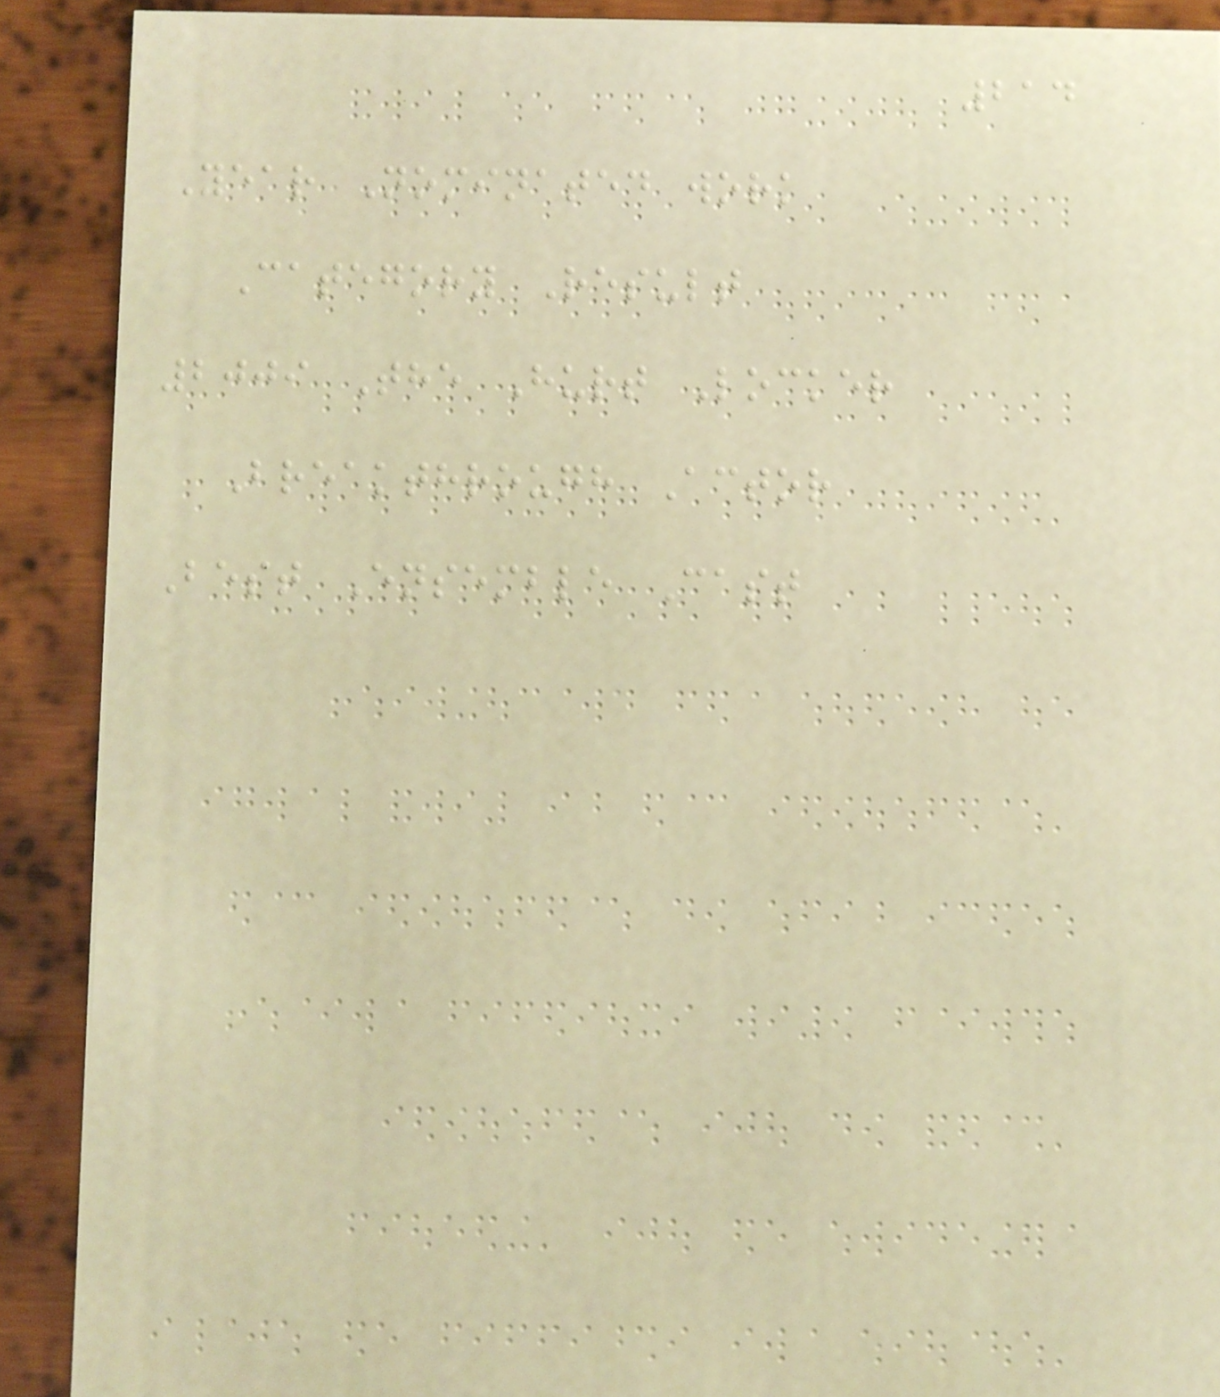214
Year Nominated work
Category Result
2009 The Hurt Locker
Breakthrough Actor
Best Ensemble Cast
